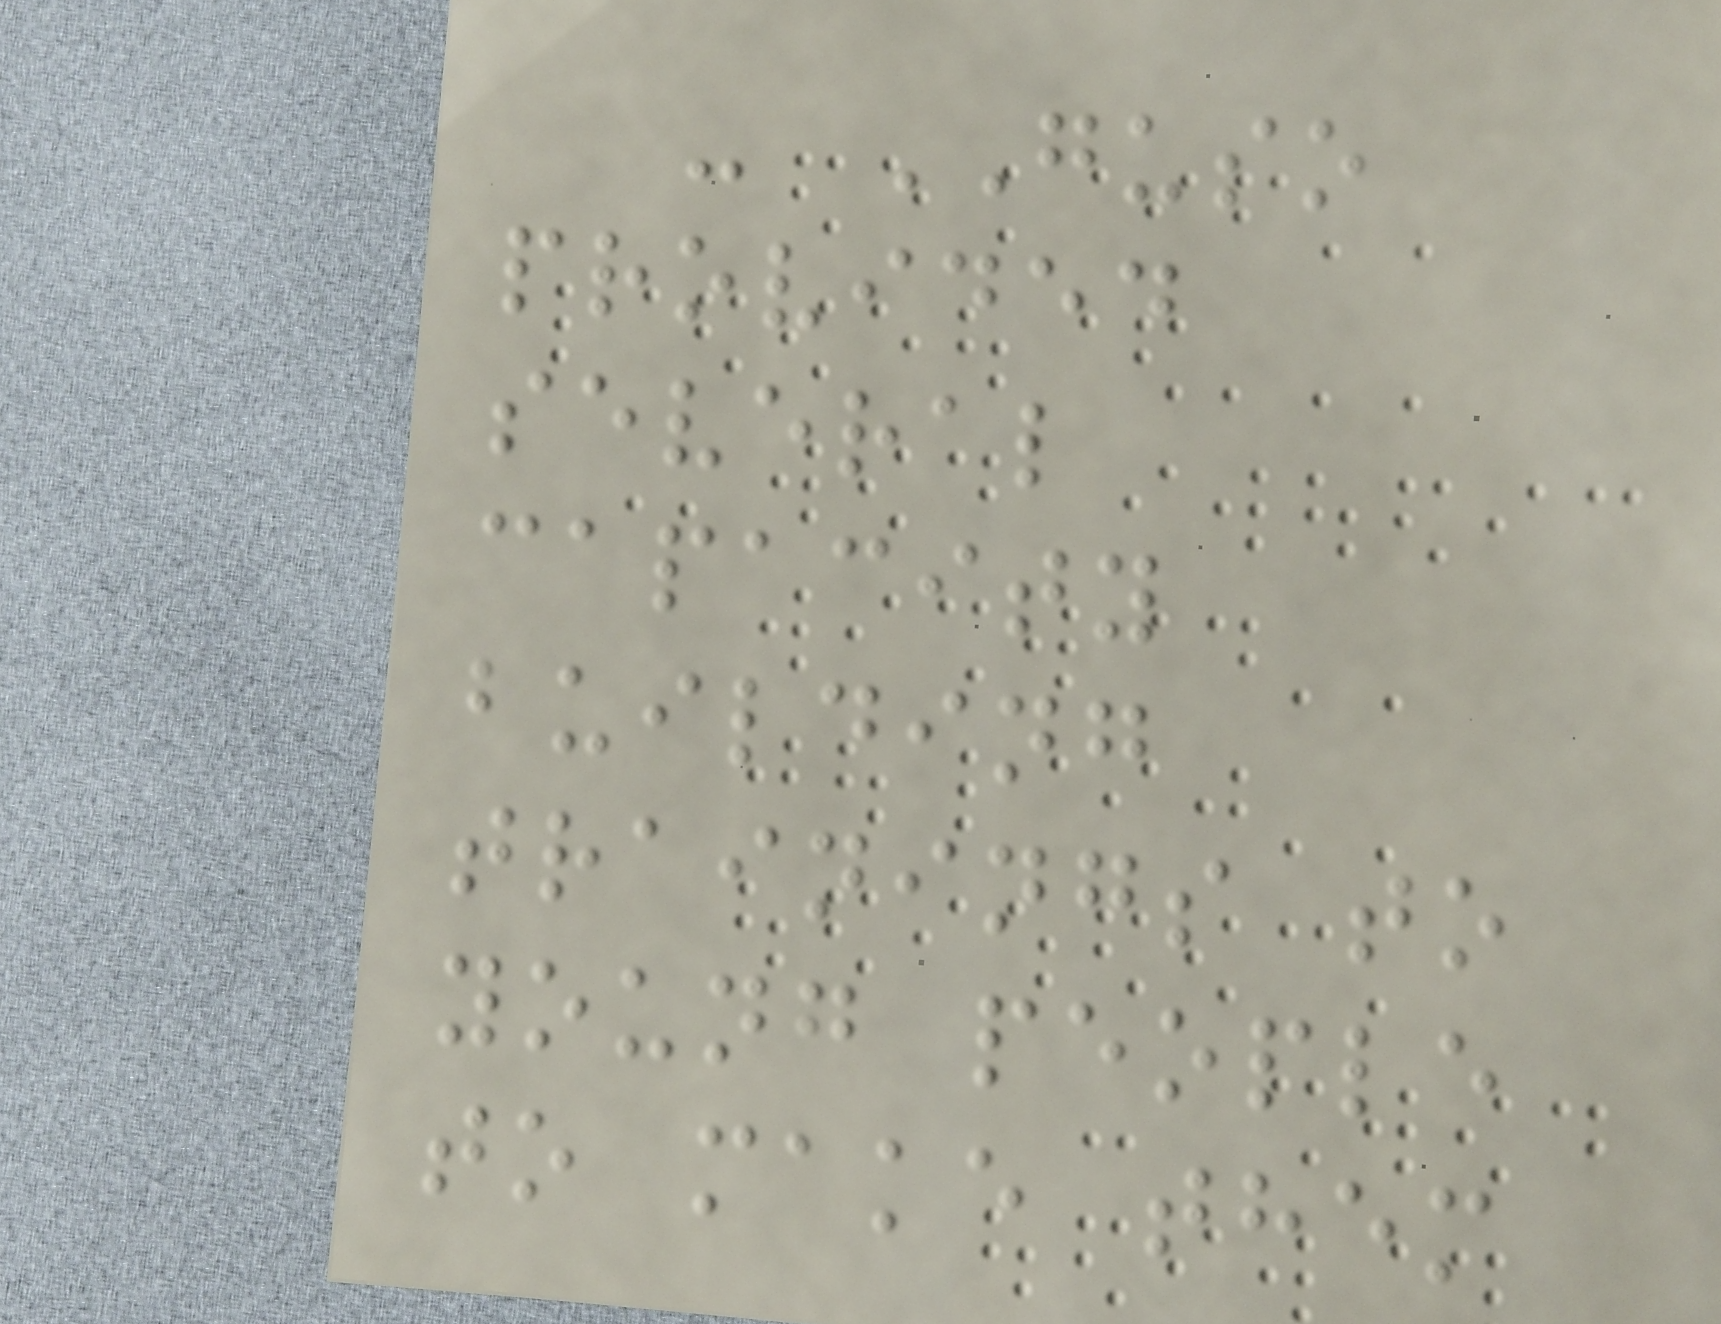- GUSO
provided
several
capacity
building
trainings to
young people
to make them
